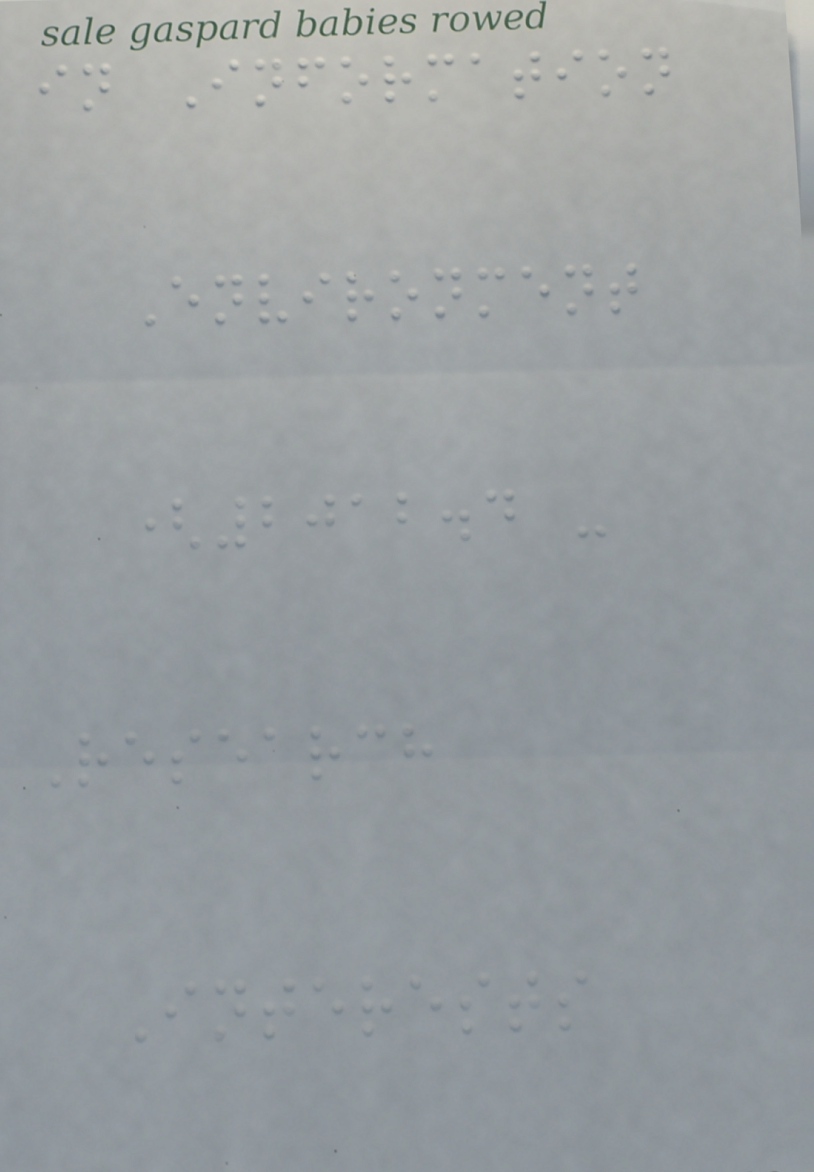in Information
Environment
(2012.4 -
Research
Interests
